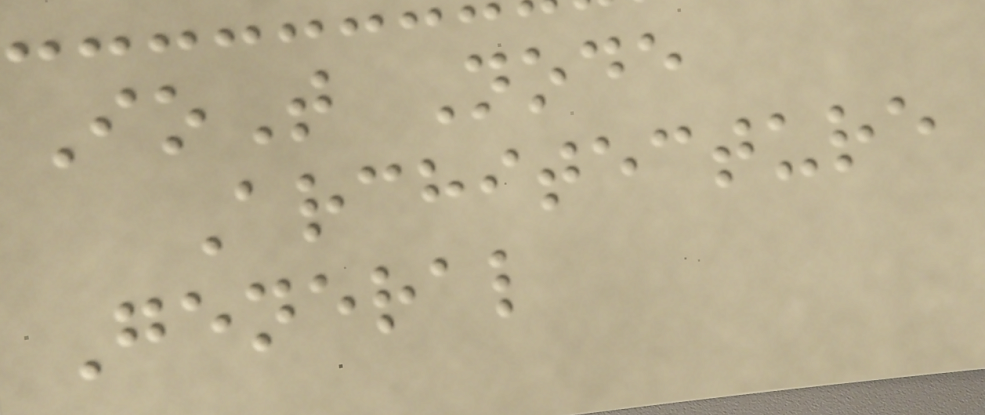IoT Node
Architecture
General
